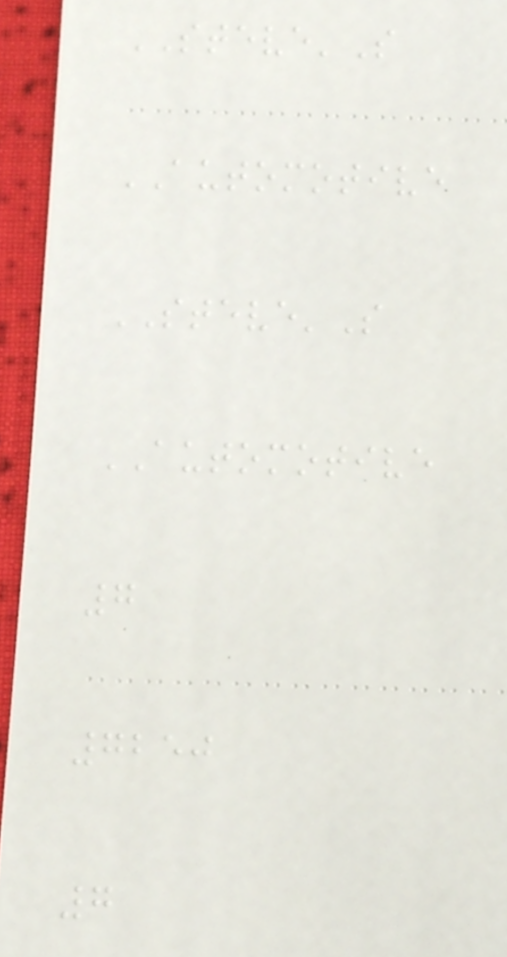STEVE'S
AUTOMOTIVE
STEVE'S
AUTOMOTIVE
7
7250
7
